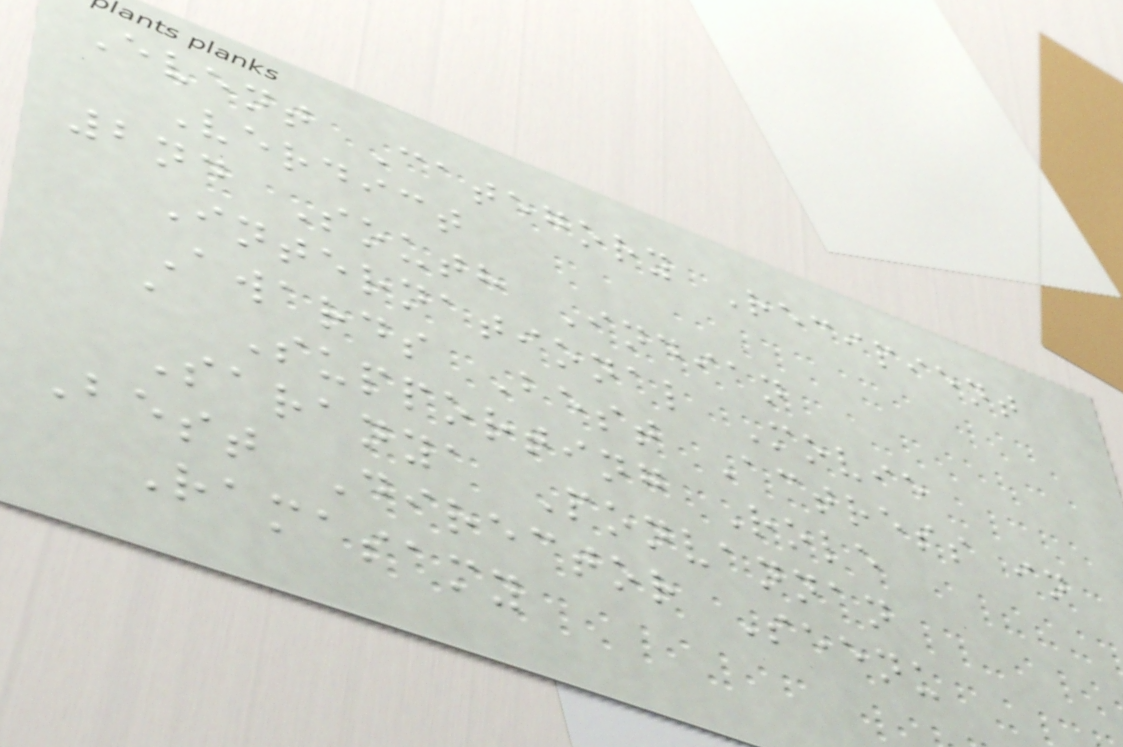Event Category Recipient
Verdict
2nd South Indian
International Movie
Awards Best Actress in
a Supporting Role
Saranya Ponvannan
Best Director Seenu
Ramasamy
